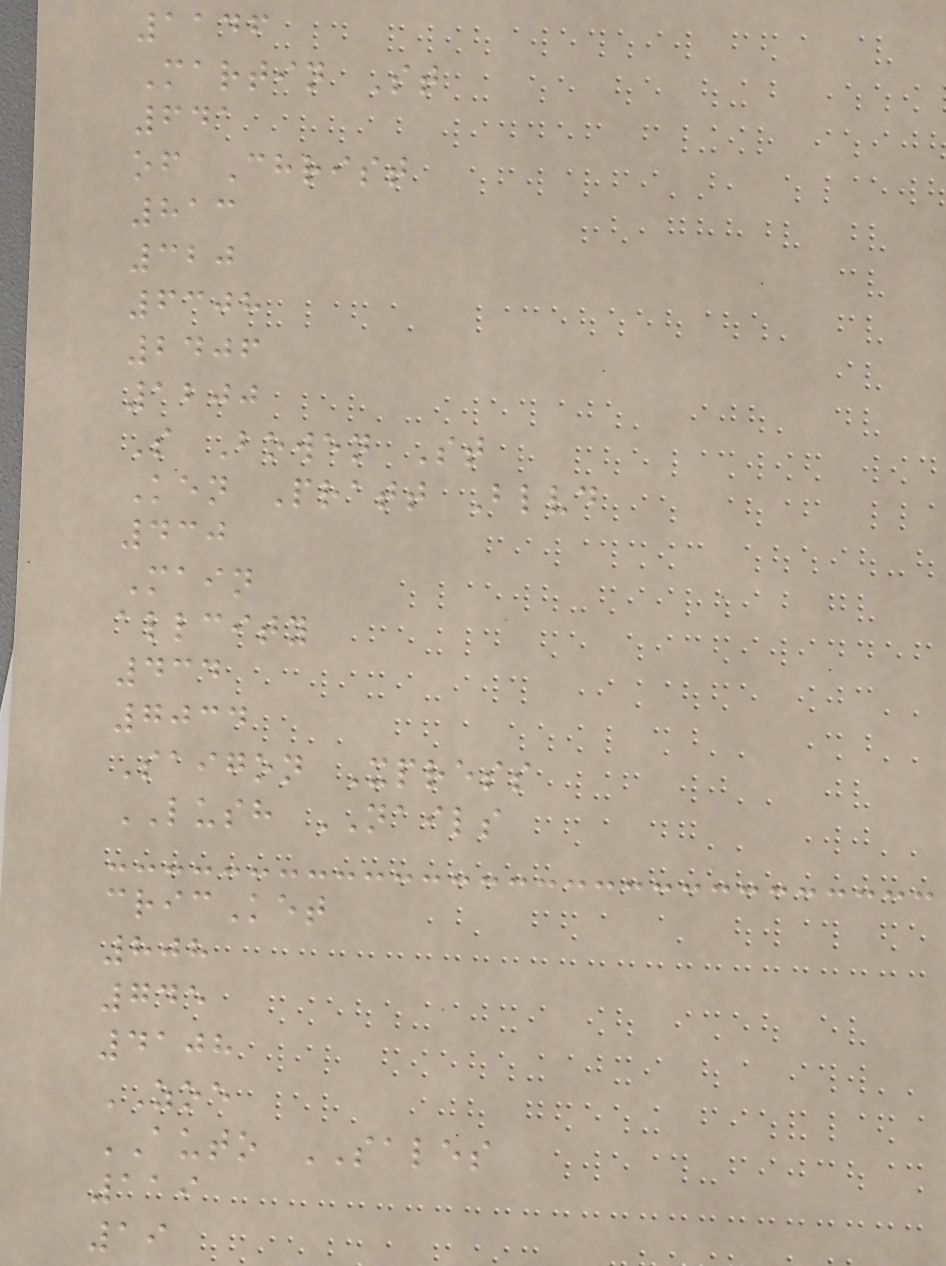1146
Martin St
641
of Christ
813
320
6308
2406
1200
S Bowen St
Ken Pratt Blvd
430
Main
allcity
434
7034
Saigon Xpress
LUSH NAILS
cricKet
808
745
4108
ZOE
AUTO SALES
119
19
